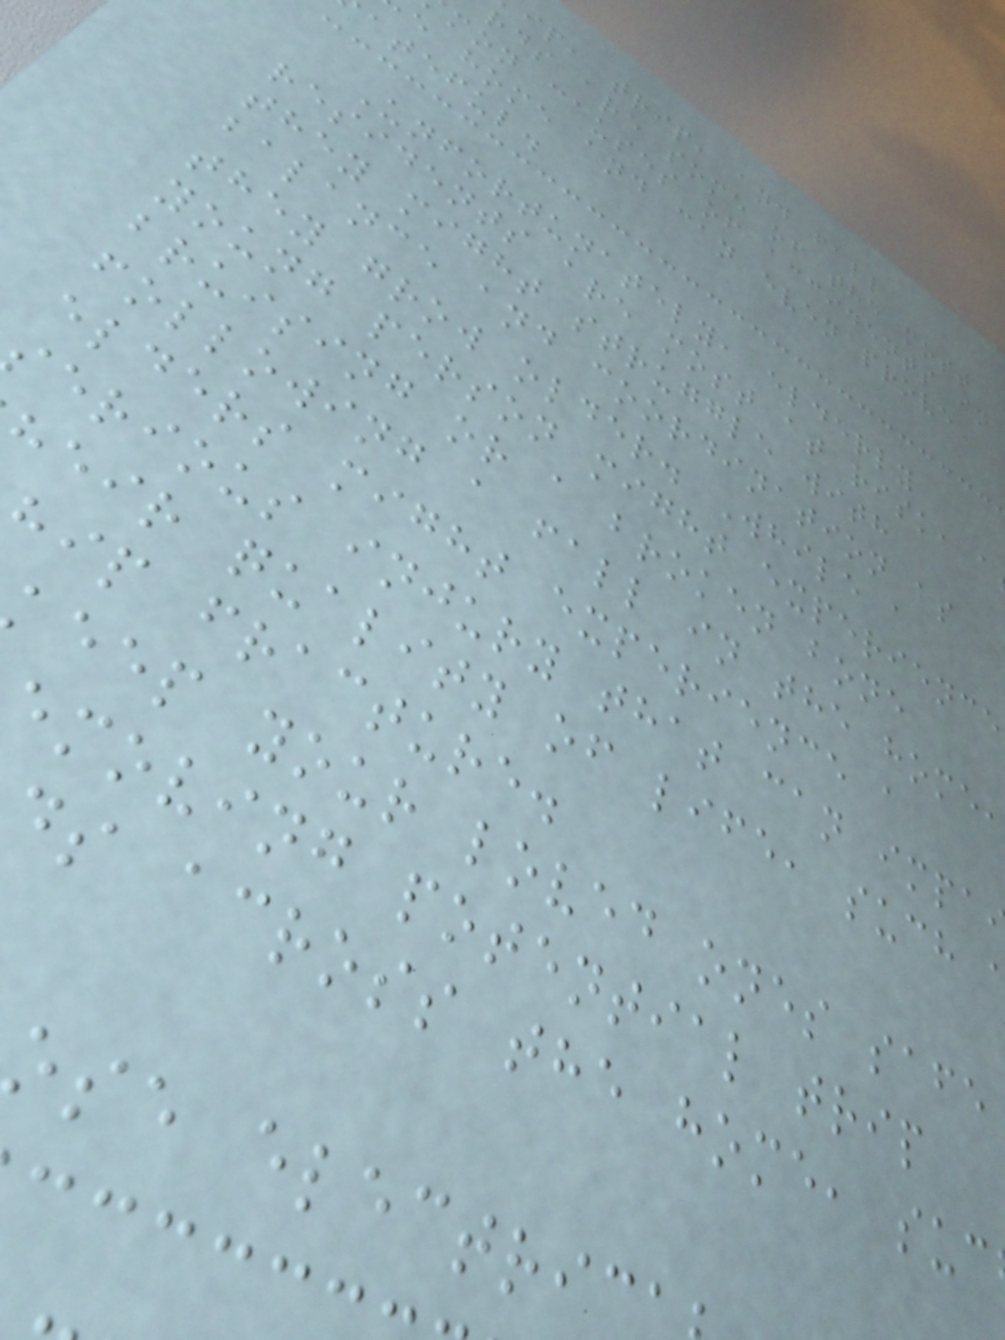ip, trip, and fall
rds are some of the most
mon causes of accidents in
e home and can even prove
ateful.
Unfortunately, elderly
residents are most at risk, a
they might struggle with
balance and coordination as
they grow older. While a
young person might experience
bruising or a broken bone
following a fall in the home,
elders might experience a
erious injury that can impa
eir quality of life, such
ip fracture.
eep your loved ones safe
moving potential trip
s across the home, suc
se electric
